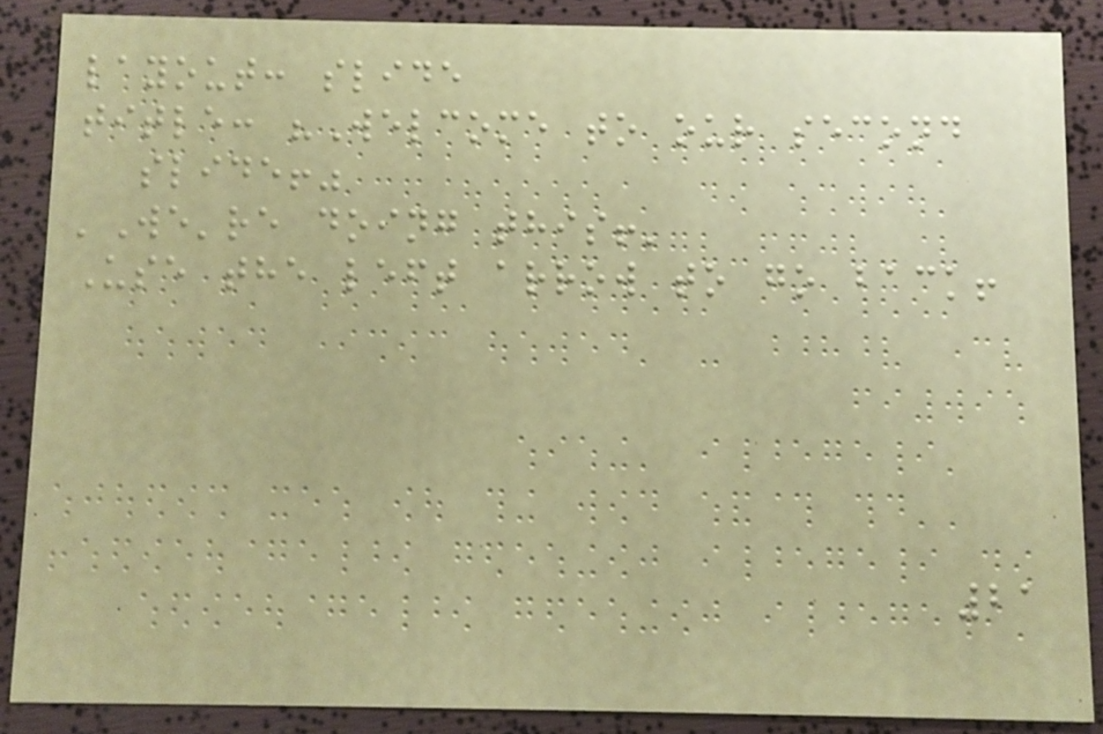layout: slide
title: "Welcome to our second
slide!"
'We're doing this!'
Use the left arrow to go back!
21
